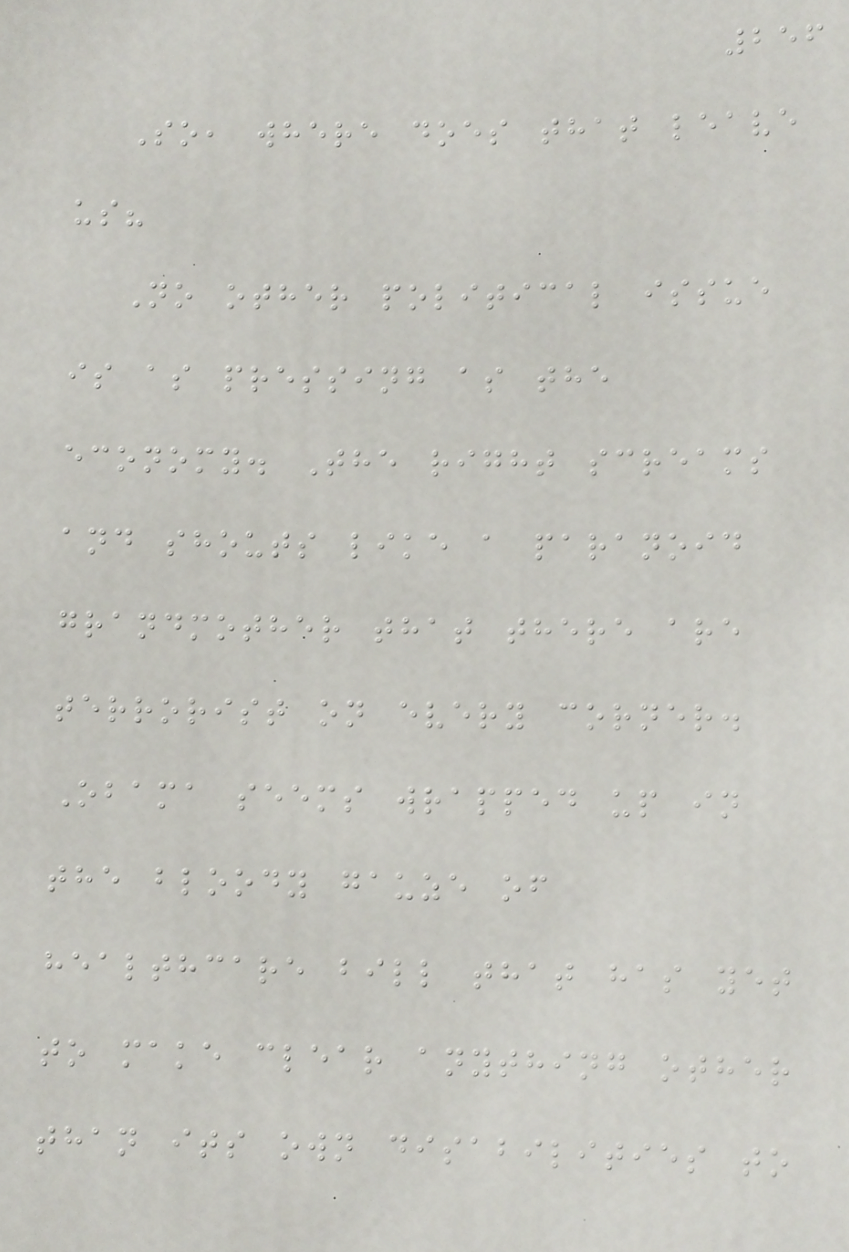256
So, where does that leave
us?
No other political issue
is as pressing as the
economy. The right screams
and shouts like a paranoid
grandmother that there are
terrorist on every corner.
Obama seems wrapped up in
the bloody gauze of
healthcare bill that has yet
to make clear anything other
than its own disabilities to
